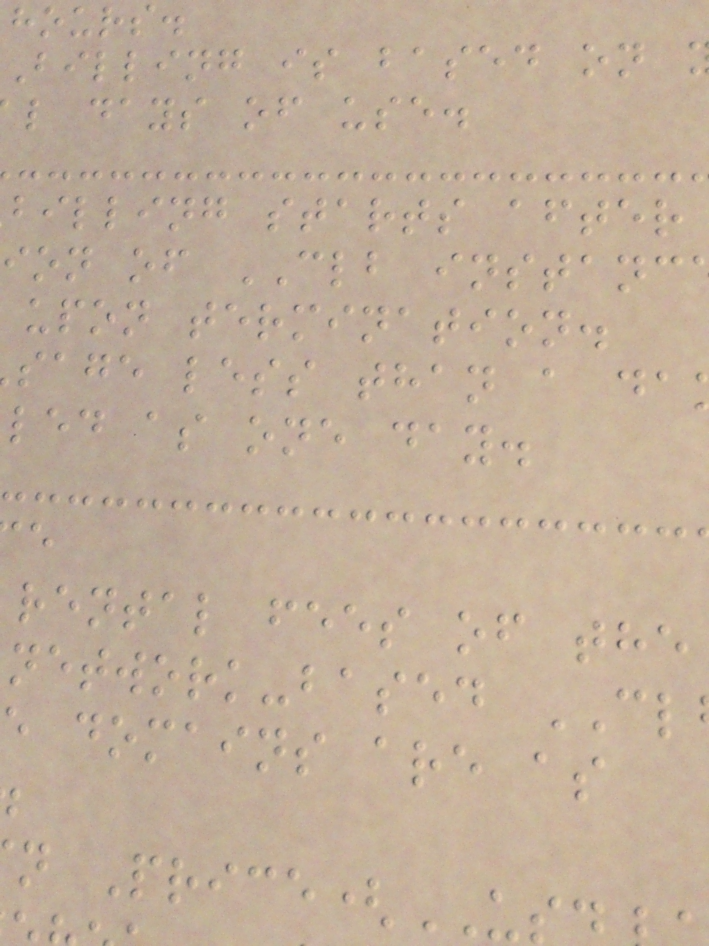hours.
Billing is based on
l days of use.
billing starts after
ion of CLB instanc
upon termination.
sage less than a da
led as one day.
rental fees of the
network-based CL
domains are as
n Price(
